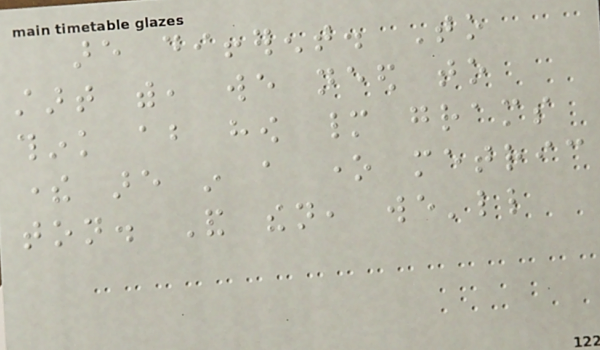are different. To
start with, we need to
think about how many grams
there are in a one metric
ton. And then, we'll
